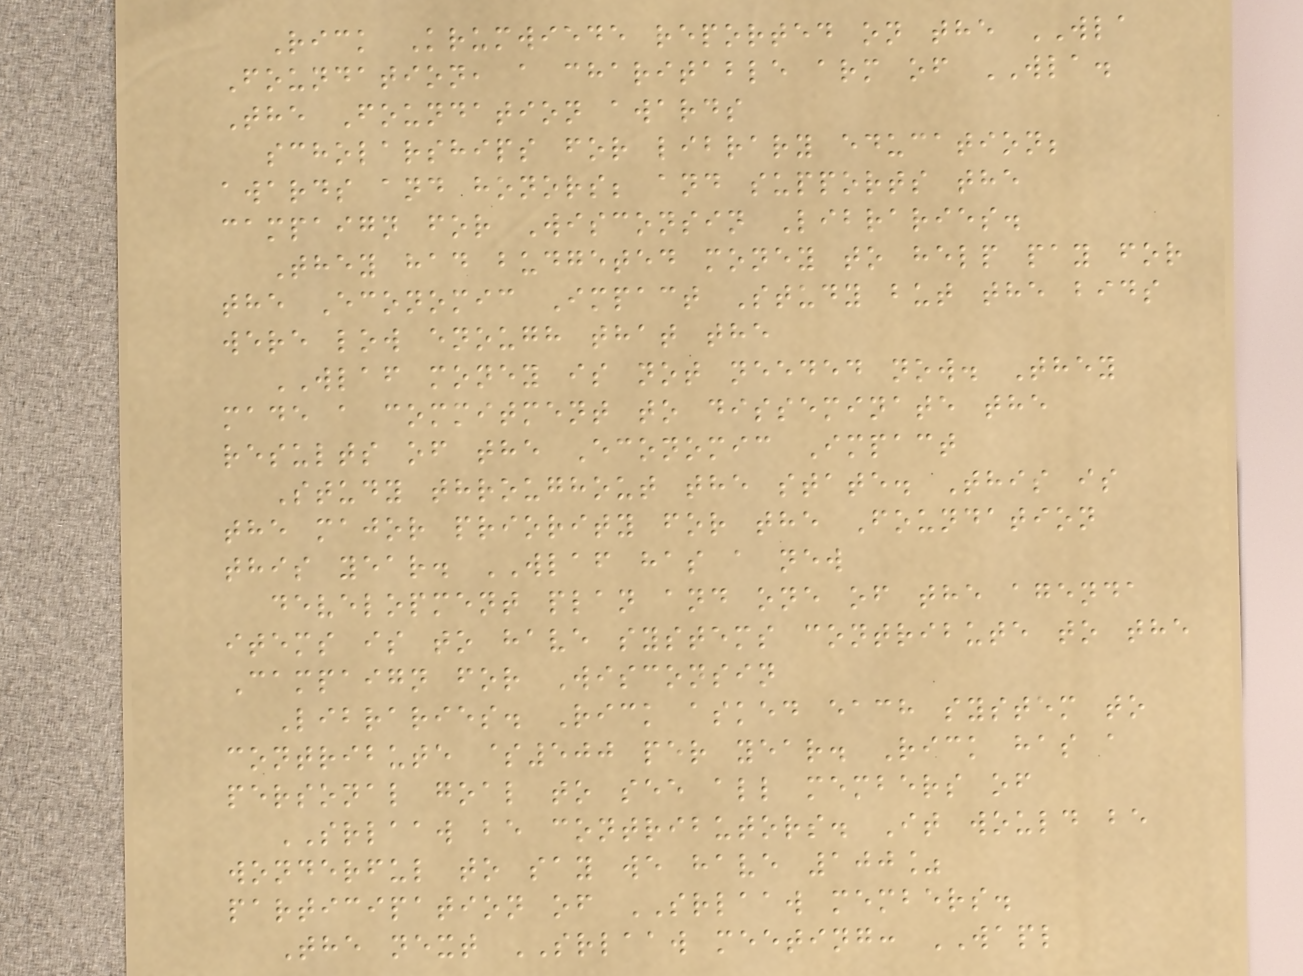Rick Krumwiede reported on the WLA
Foundation, a charitable arm of WLA.
The Foundation awards
scholarships for library education;
awards and honors; and supports the
campaign for Wisconsin Libraries.
They had budgeted money to help pay for
the Economic Impact Study but the bids
were low enough that the
WLAF money is not needed now. They
made a commitment to disseminate the
results of the Economic Impact
Study throughout the state. This is
the major priority for the Foundation
this year. WLAF has a new
development plan and one of the agenda
items is to have systems contribute to the
Campaign for Wisconsin
Libraries. Rick asked each system to
contribute $500 per year. Rick has a
personal goal to see all members of
SRLAAW be contributors. It would be
wonderful to say we have 100%
participation of SRLAAW members.
The next SRLAAW meeting: WAPL
